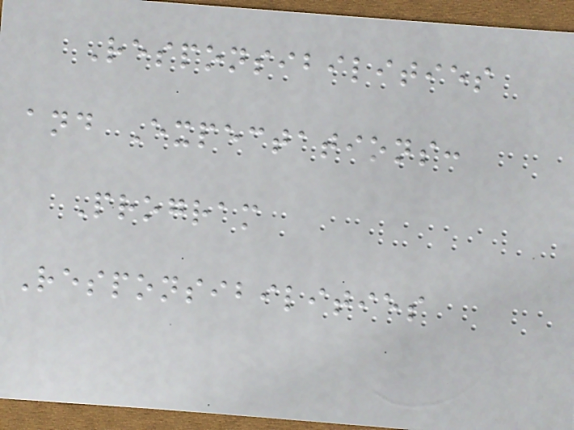Responsibilities
and Expectations:
Program
Responsibilities
